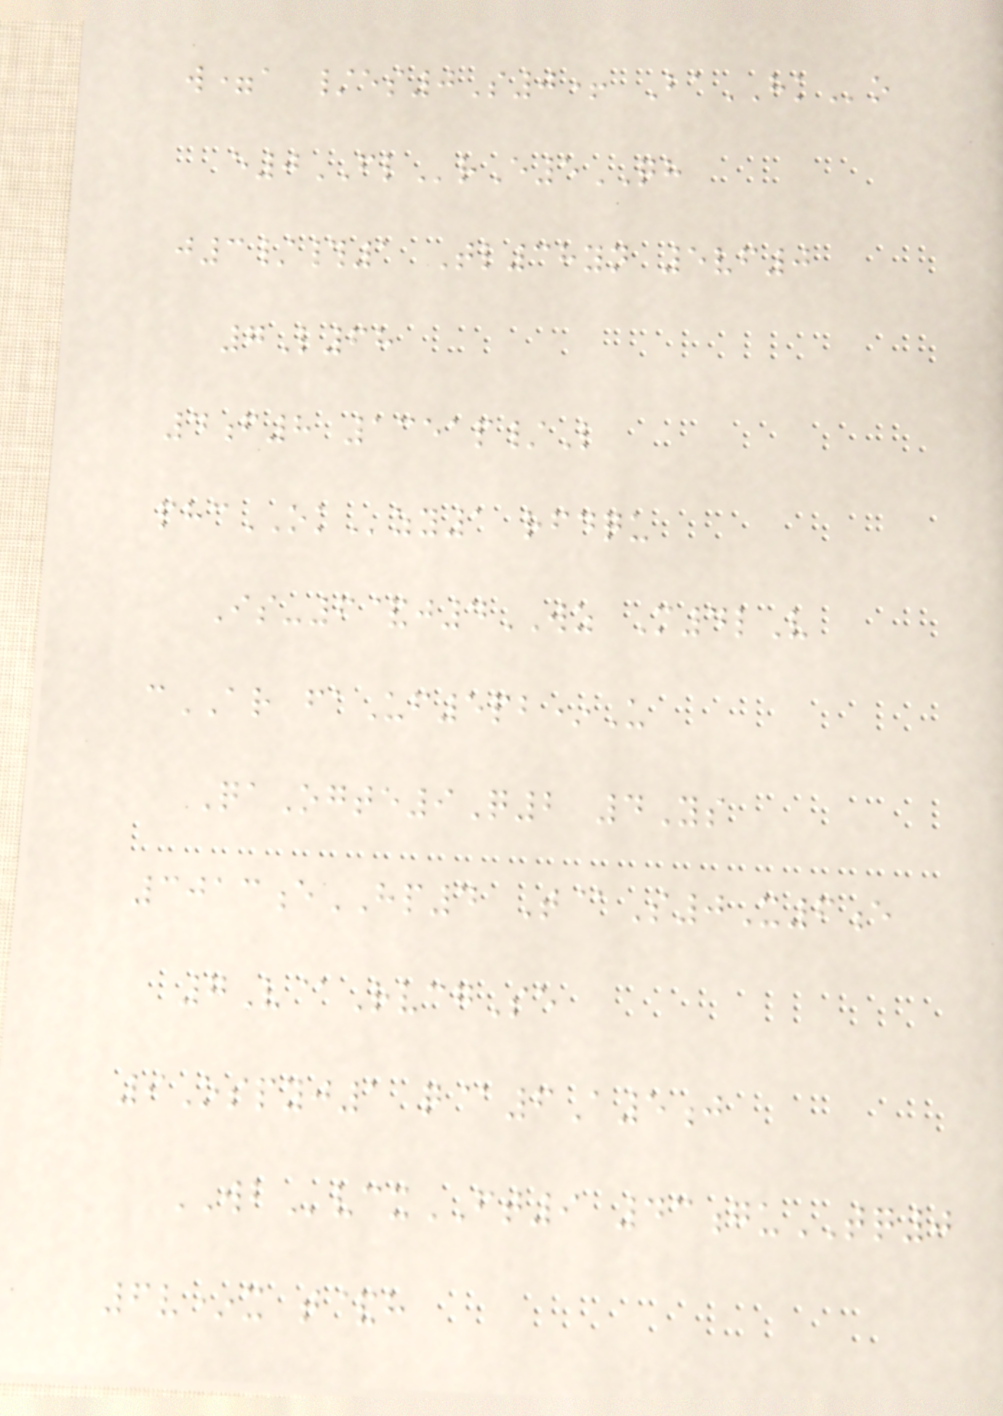w=a /es0S0+ BaHKo
e0FLrE5QH
j3/#1 Tl38yn 5vf0
7L68
4f8 1351p/L
phcOKzy1 rfdqu
Is-6&j4WZ M4lV
cAR faUf5pb*U
QaOgte9Q2 4Ys
3013eHP4 T@S0X6e
7V@RvcgSe
9Ospyj1 q@6A5j
WBvcxFT9 43guTQ0
6v*x t&h
